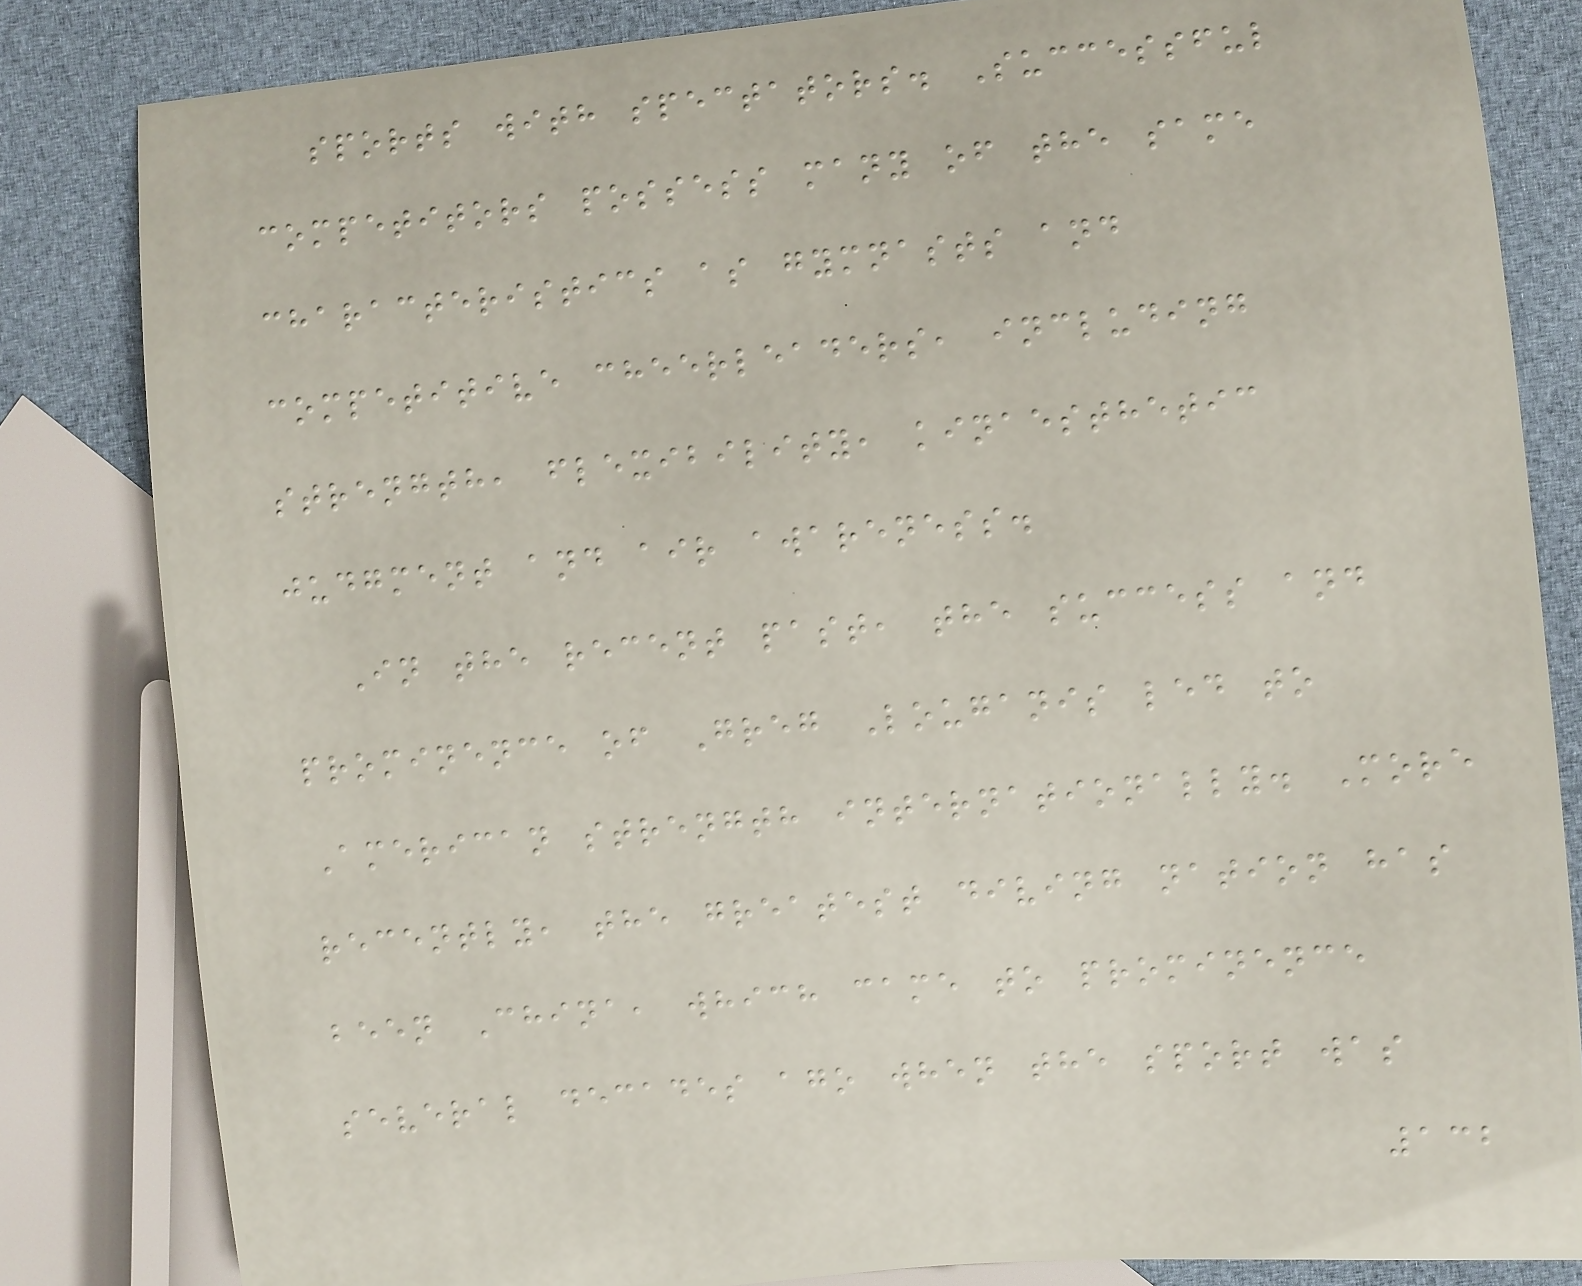sports with spectators. Successful
competitors possess many of the same
characteristics as gymnasts and
competitive cheerleaders, including
strength, flexibility, kinaesthetic
judgment and air awareness.
In the recent past, the success and
prominence of Greg Louganis led to
American strength internationally. More
recently, the greatest diving nation has
been China, which came to prominence
several decades ago when the sport was
132
